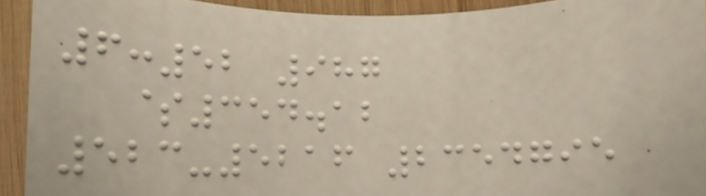6:52 987
$354.12
523-5216 2354795
